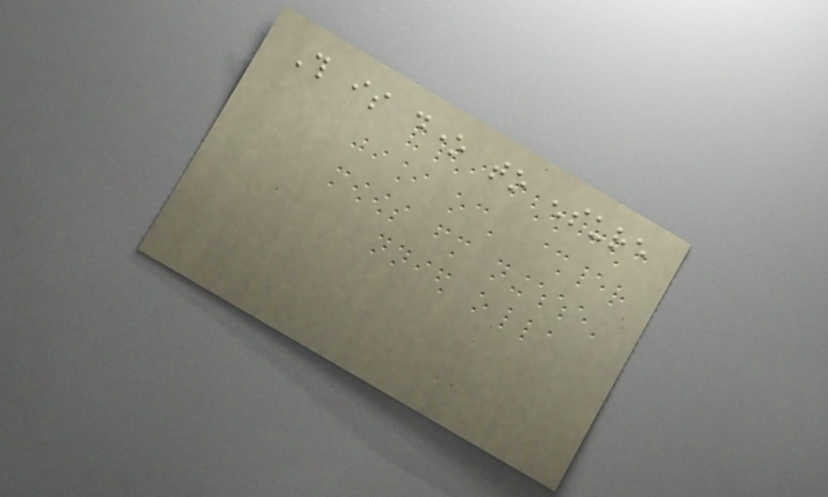This is done to ensure
